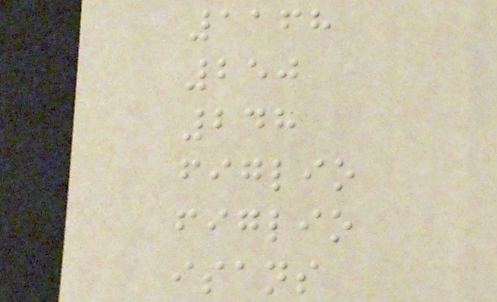1168
250
248
figlio
figlio
isans
